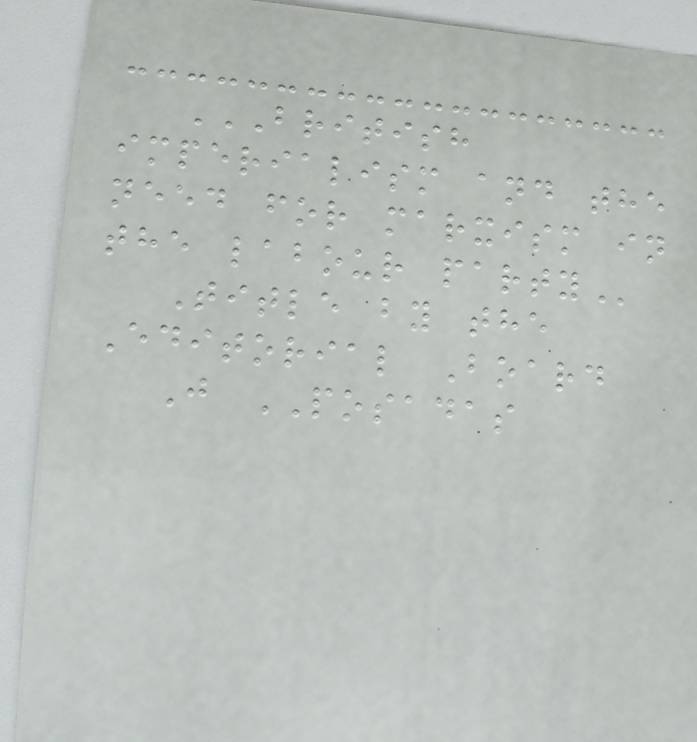BRITISH
IMPERIALISM AND THE
NEED FOR MARXISM IN
THE LABOUR PARTY
Title by the
Editorial Board
J POSADAS
